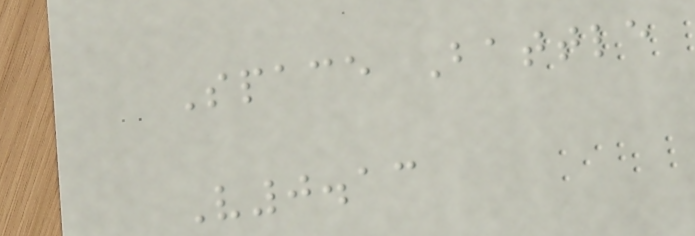Space Battle
V0.13
